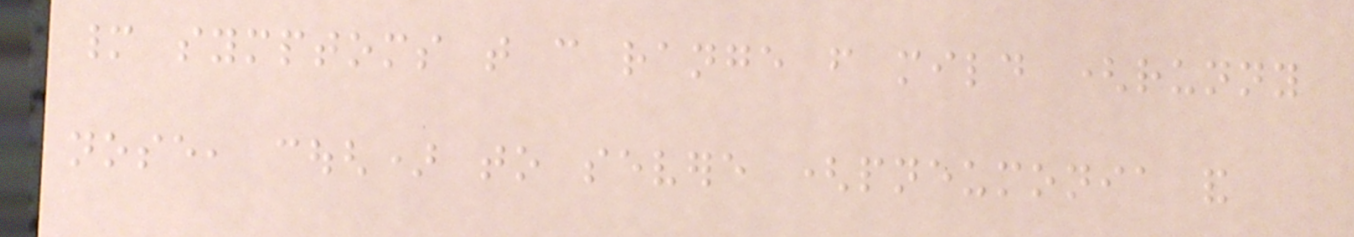many symptoms that can range from mild (runny
nose, cough) to severe (pneumonia and
